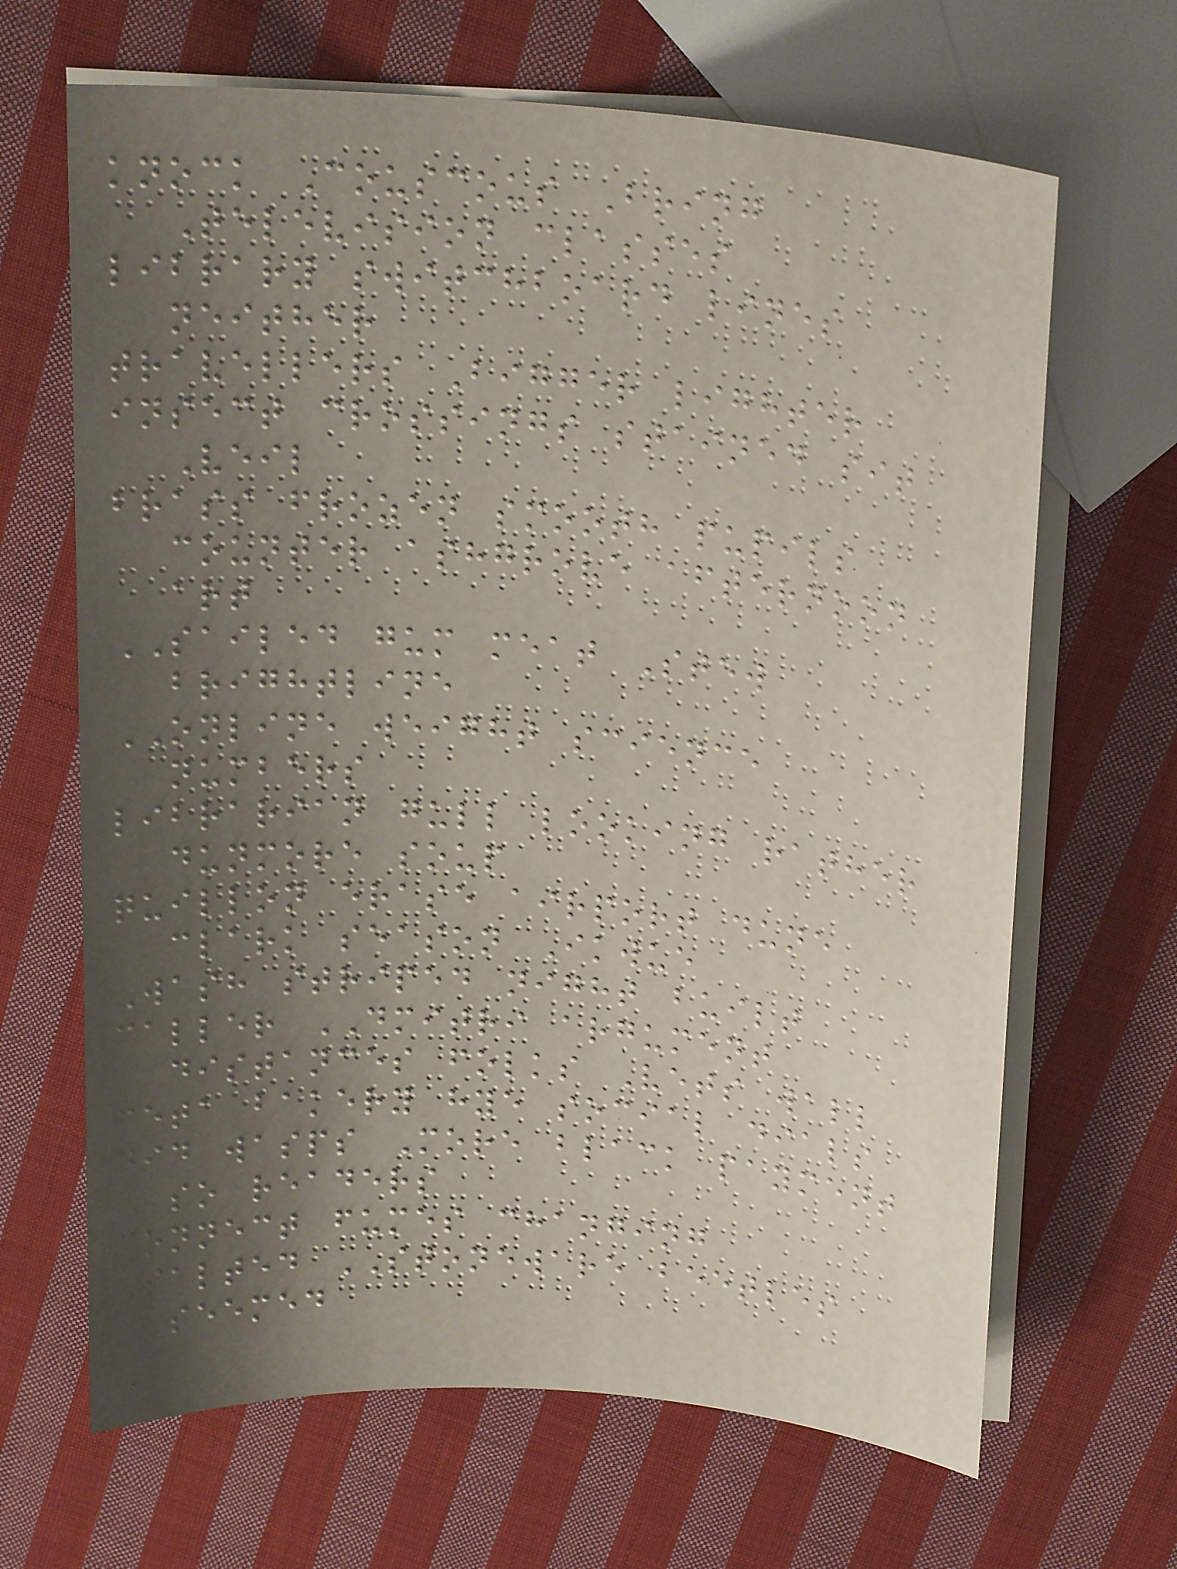knock Couscous Bring
Television classes
library switchboard lines
neither
travellers Bigger lighter
insect crossings stained sit
Veil
brass frozen smooth pupils
counter ashgrove afternoon
art
SAILED gum meat Stew
brightline
ONLINE weight science
numbers
librarian gull looking rather
dunmore soup
quillon erase airport dune
clark season Ikwue
Wash striped night built
caller DMITRI argument
distances folks Vets wall
feta bakery hye social dials
did wasps More black payment
so readers
connect fumes changing
Salted STONEWARE beetles
seemed
